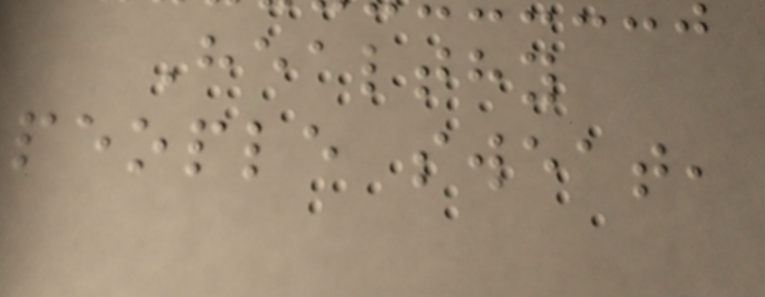Healthy
people sweat,
